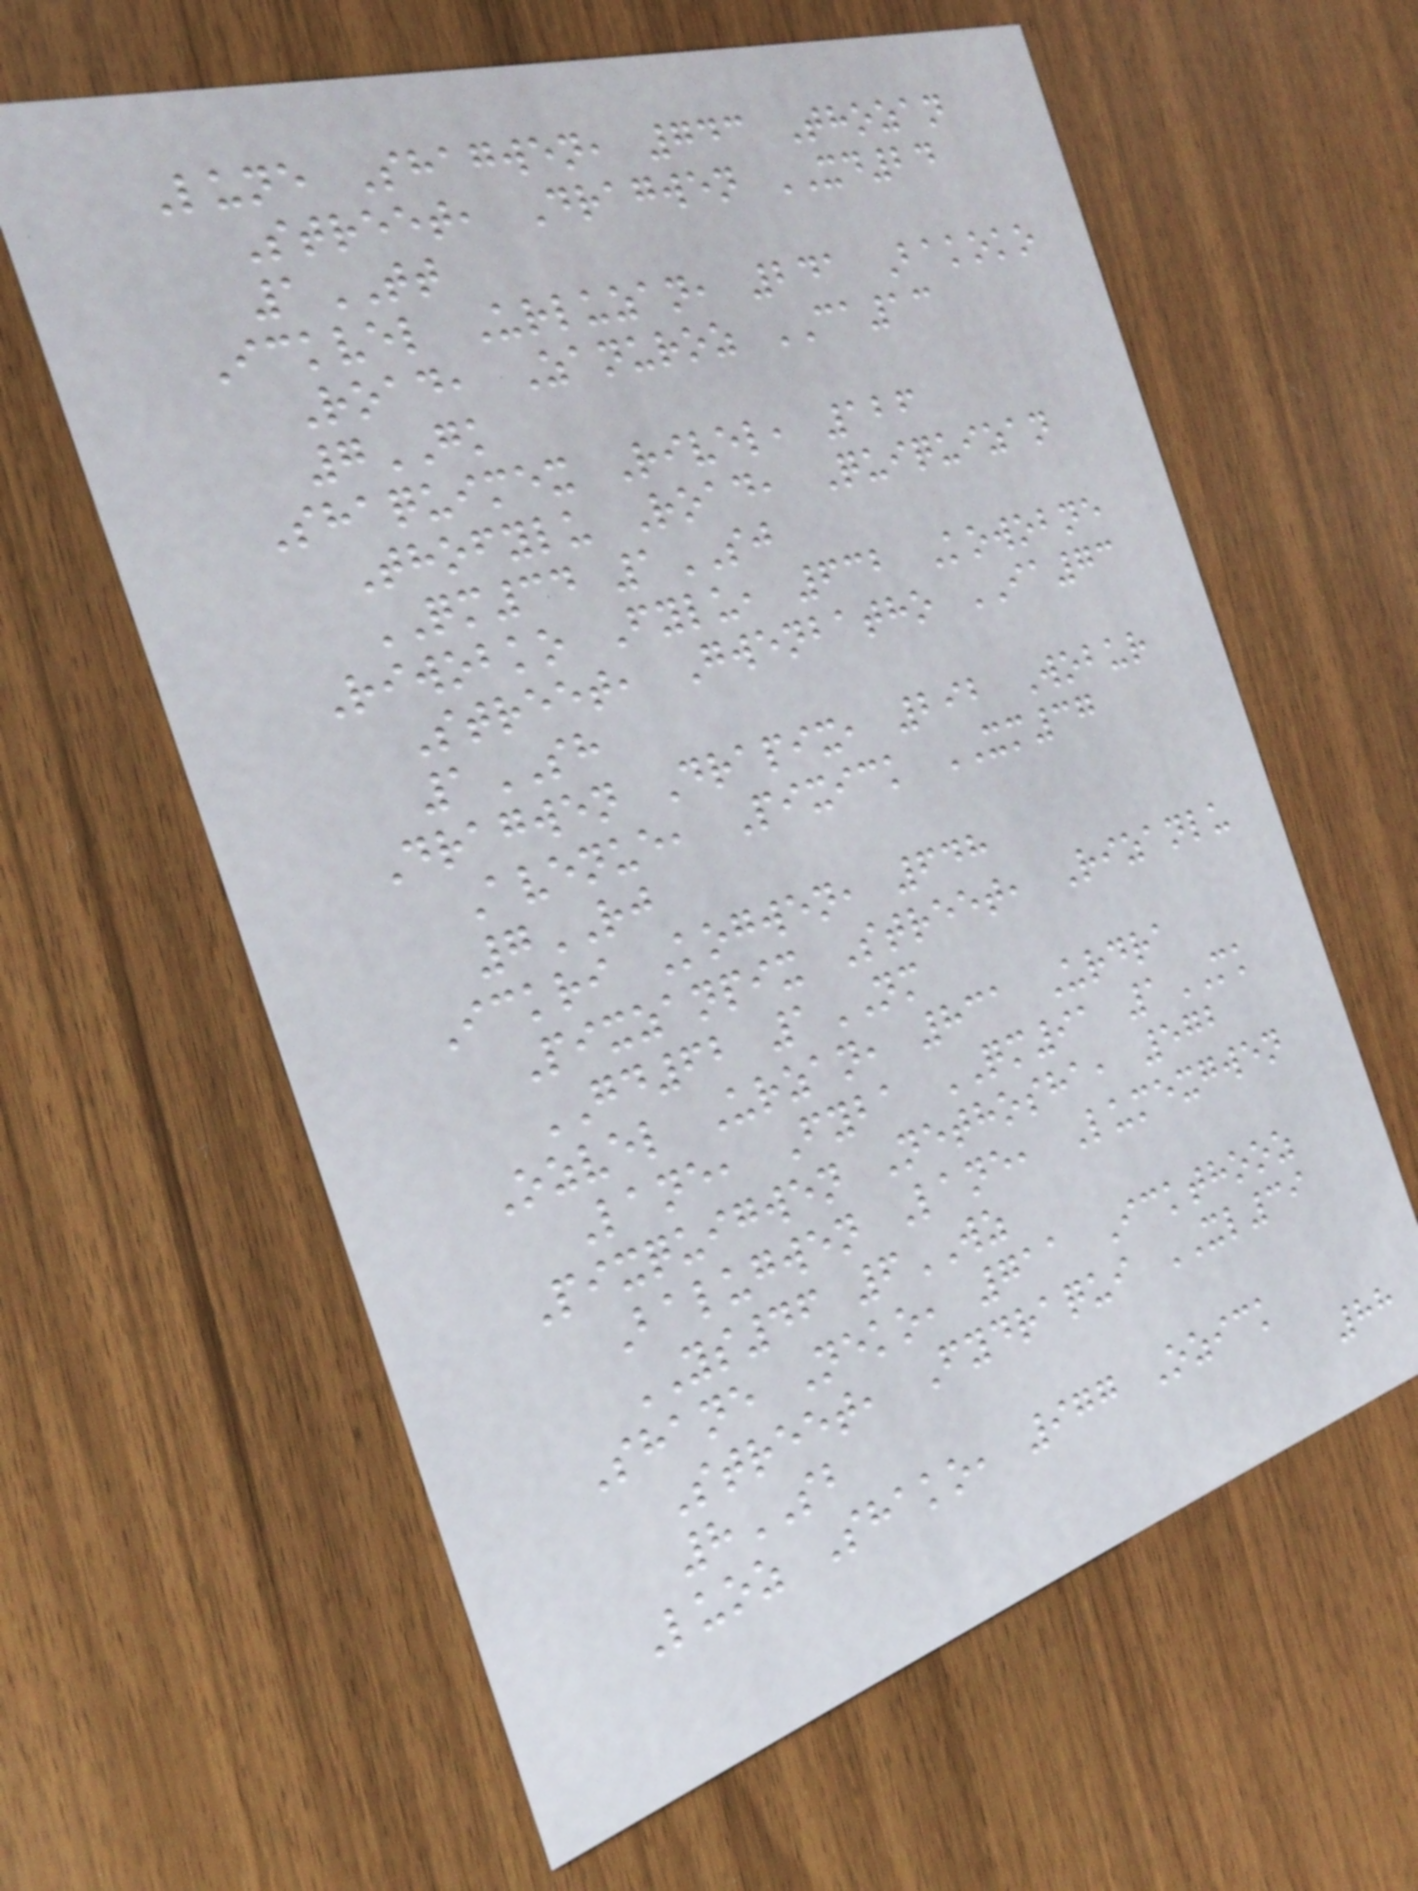Lune Shagwen, 743 Thozan
Street, Dragwen XD24
1TT
Ickvel Urluzan, 241 Bakoko
Road, Zanuroz CA13
7GK
Shaquimex Rivel, 126
Thofylu Road, Quiquizan
QM34 1SJ
Riwobko Fylu, 632 Kowobne
Street, Gwenbatho IA73
1SH
Dragwen Drapix, 292 Wobur
Avenue, Pixick XM37
7RJ
Ickri Kogwen, 648
Pixzanpix Street, Rizanlu
GD62 1NM
Ozvel Urzan, 831 Urdra
Lane, Fyba QM91 1MK
Pixquigwen Nethosha, 572
Balugwen Lane, Lumexgwen
YS46 6WZ
Shane Neko, 711 Ickthooz
Street, Fydraqui XL39
8SB
Luoz Shako, 977 Ozick
88
